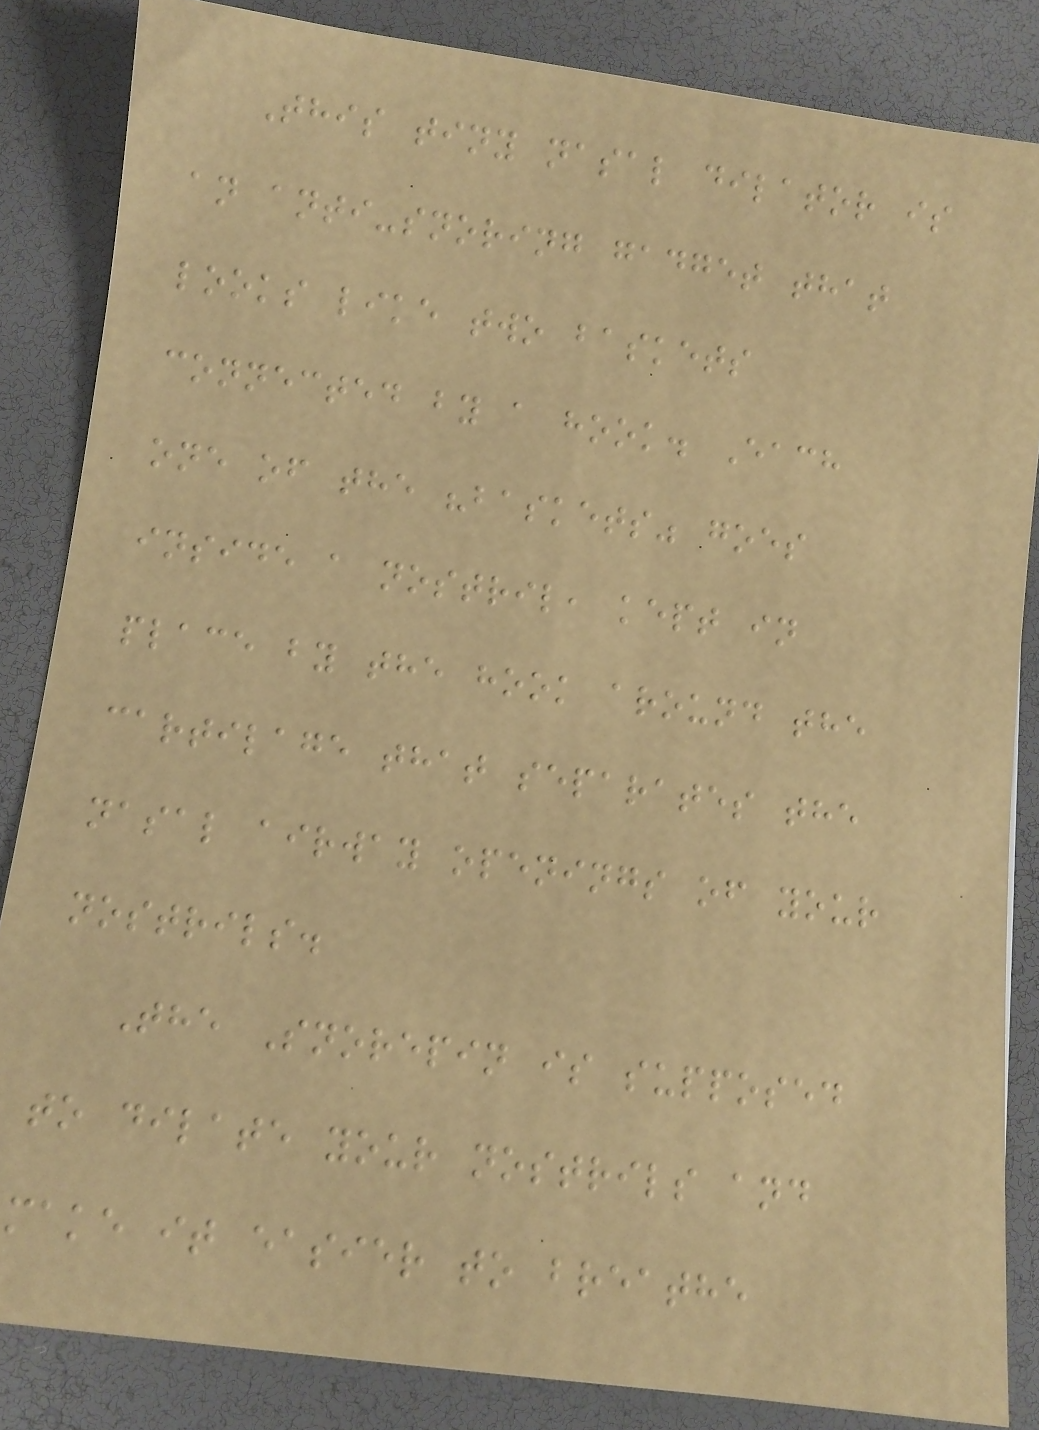This tiny nasal dilator is
an anti-snoring gadget that
looks like two baskets
connected by a hook. Each
one of the "baskets" goes
inside a nostril, kept in
place by the hook around the
cartilage that separates the
nasal airway openings of your
nostrils.
The Snorepin is supposed
to dilate your nostrils and
make it easier to breathe
